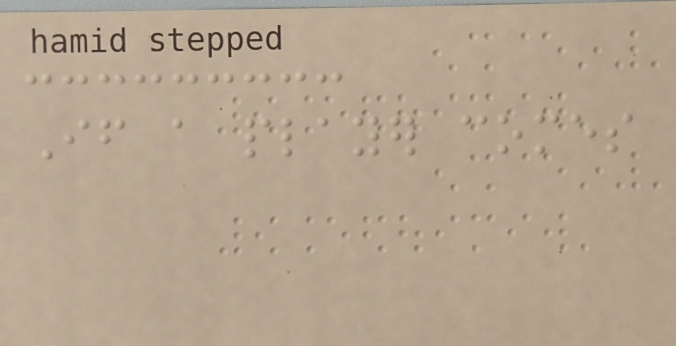If a player comes
